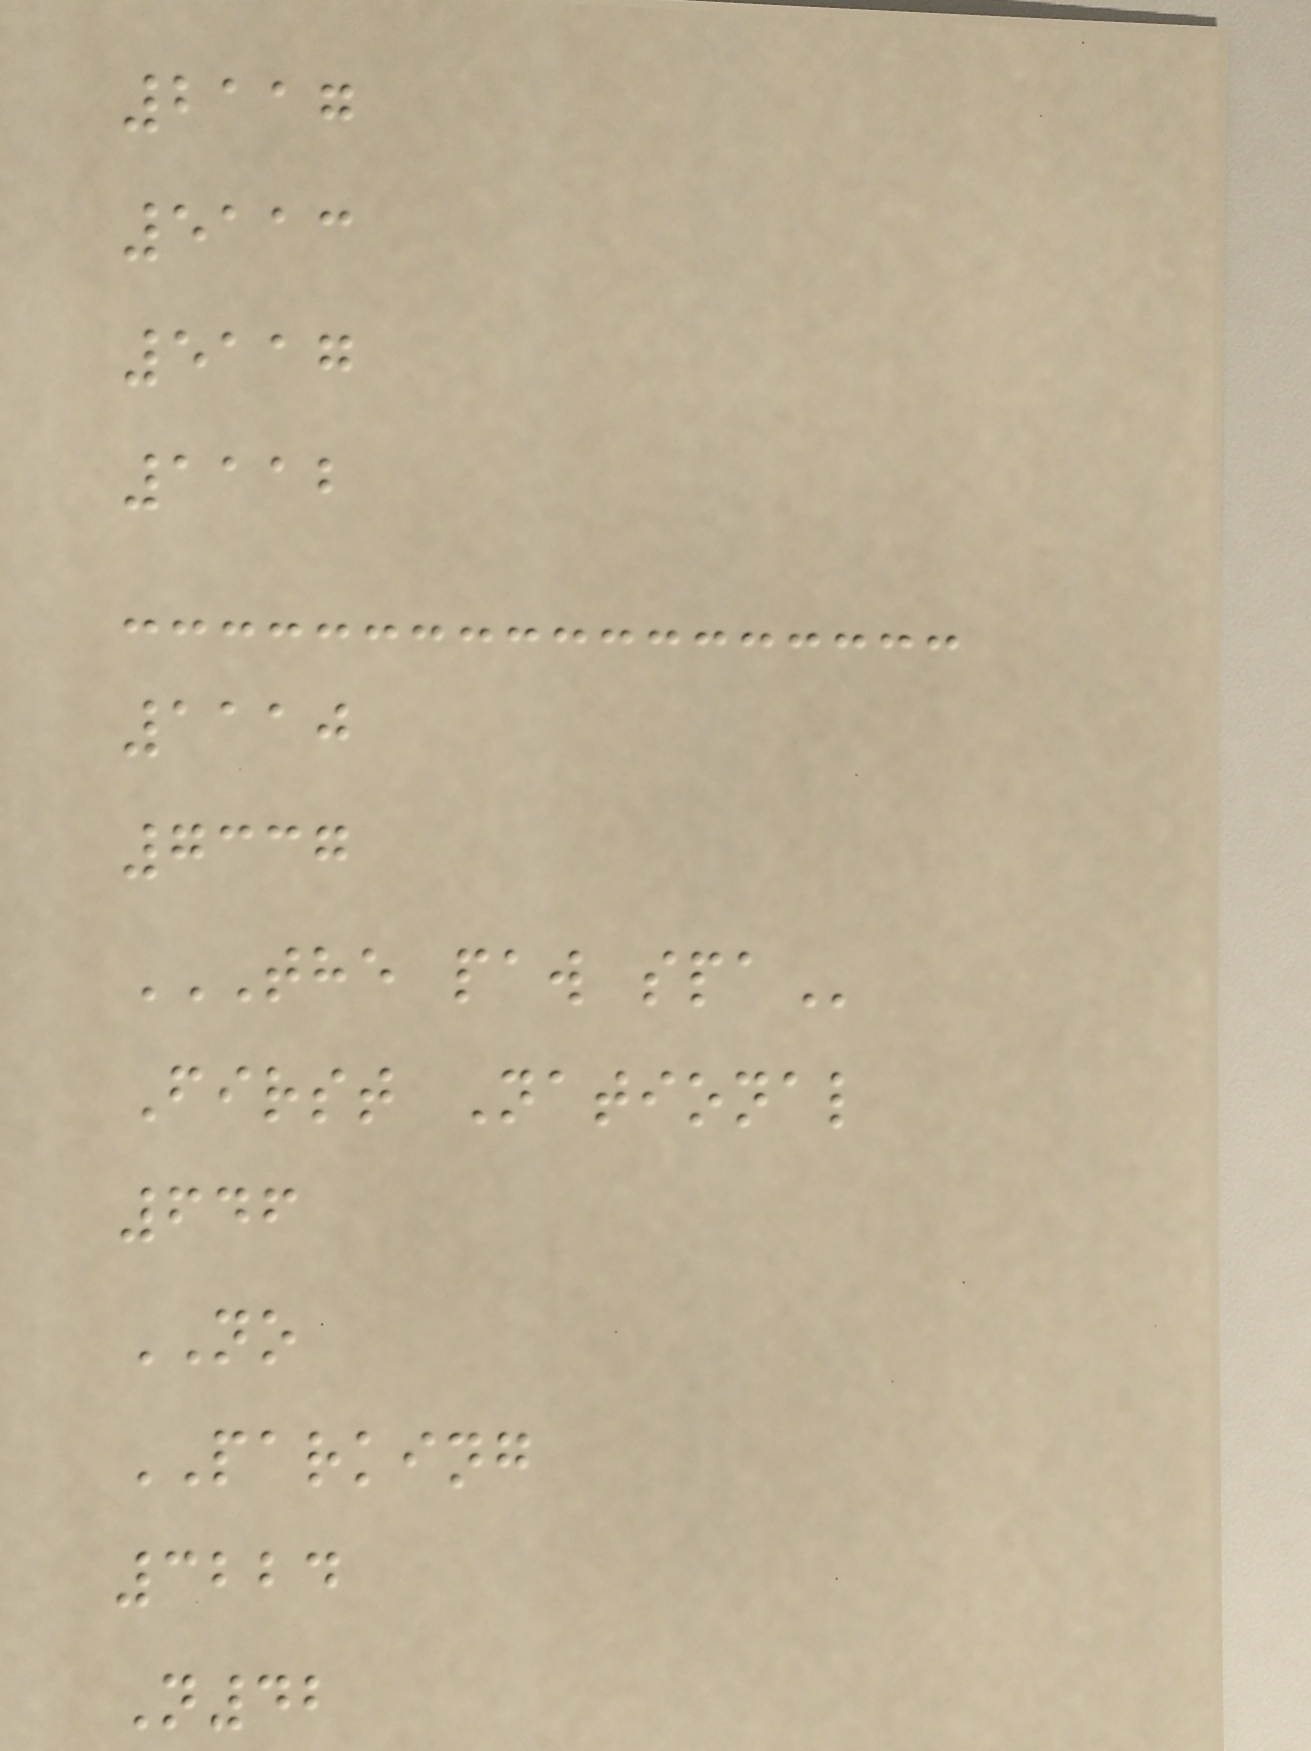2117
5113
5117
1112
1110
7337
THE PAW SPA
First National
646
NO
PARKING
3224
N42
